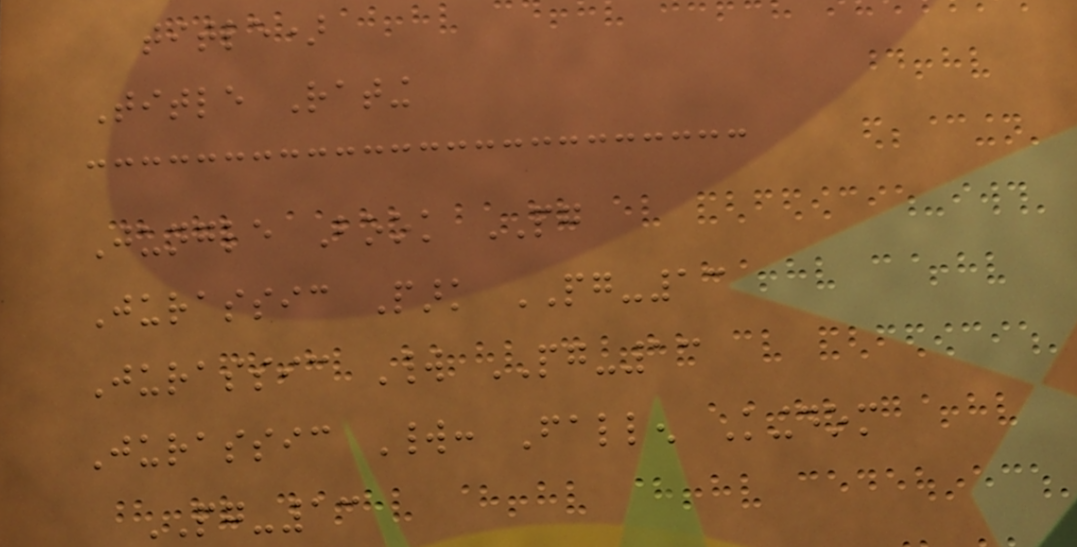title)
Title Rating
Jungle Book PG
Jurassic Park PG-13
Jurassic World PG-13
Jurassic World: Fallen Kingdom
PG-13
